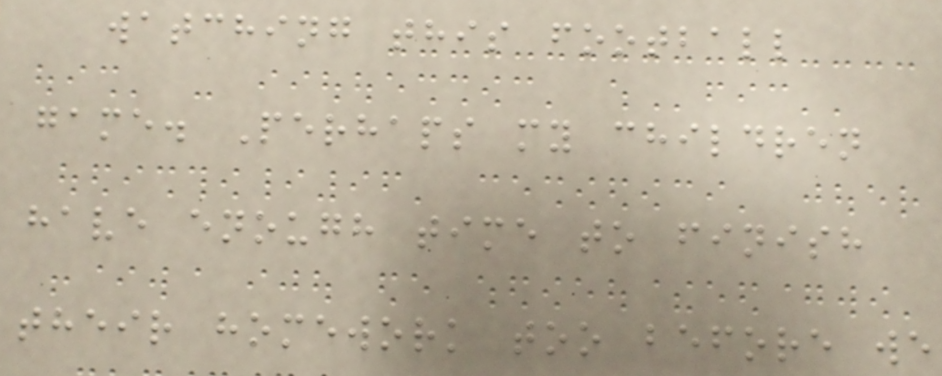watching this football
game. Perhaps my children
have enough time to finish
their homework too before we
